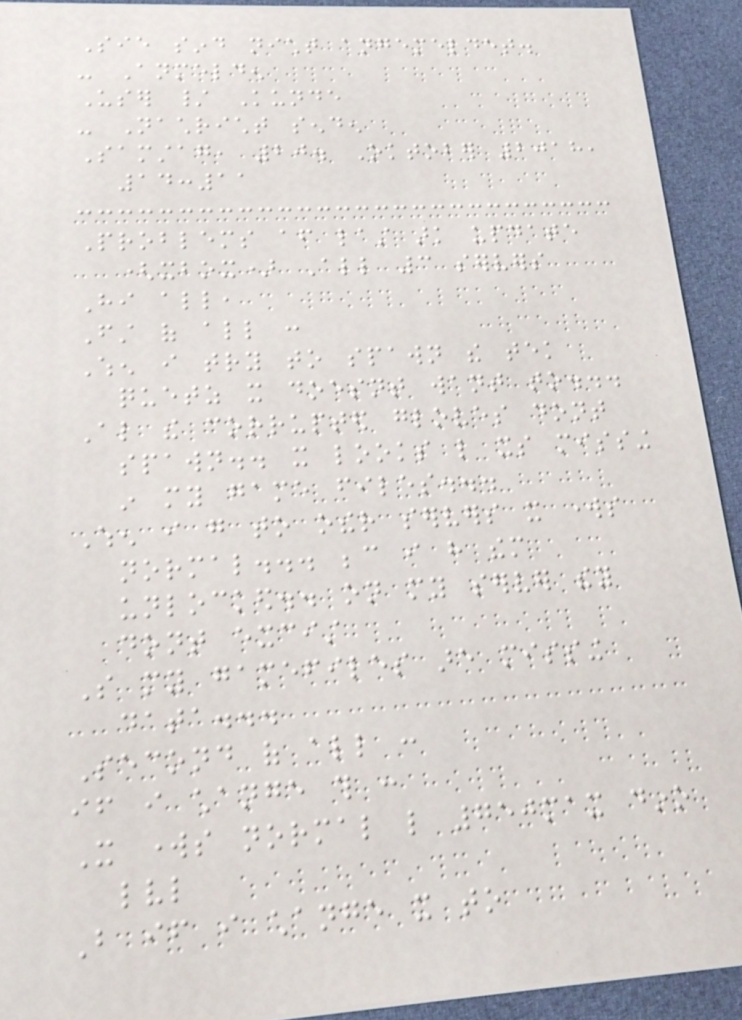Sie sind nicht angemeldet.
- Anmelden
User / Kunde
- Nachricht senden
Samstag, 20. Oktober 2018,
14:11
Problems after last ark update
(xbox) All 3 servers
Hi all,
First of all :
When i try to spawn the tek
quetz it doesnt want to...
Also the corrupted gloves dont
spawn.. it looks like its missing
in my game files...
When i go to other servers it works
normal... because i have them
unlocked.. on my server they
dont excist
So my gamefiles are missing
data...
Second of all :
if i change this :
It works normal like 750max dino
lvl
But if i change it to
